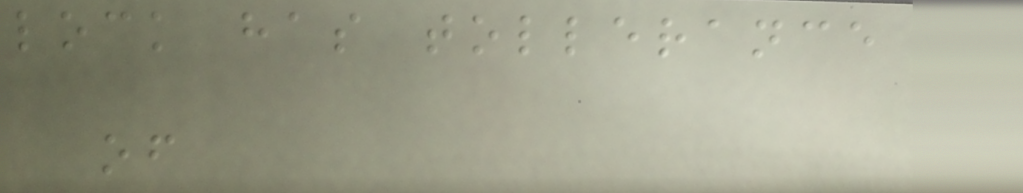lock has tollerance
of
